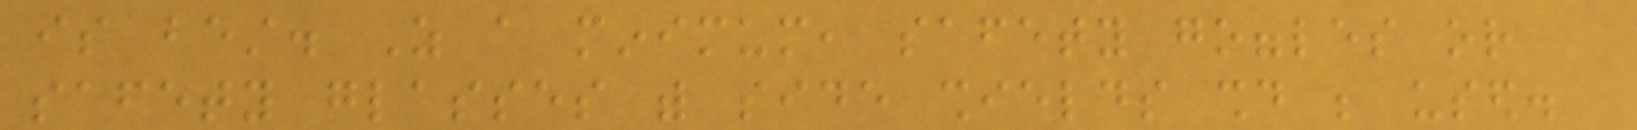is best. As a minimum, safety goggles or
safety glasses with side shields should be used.
